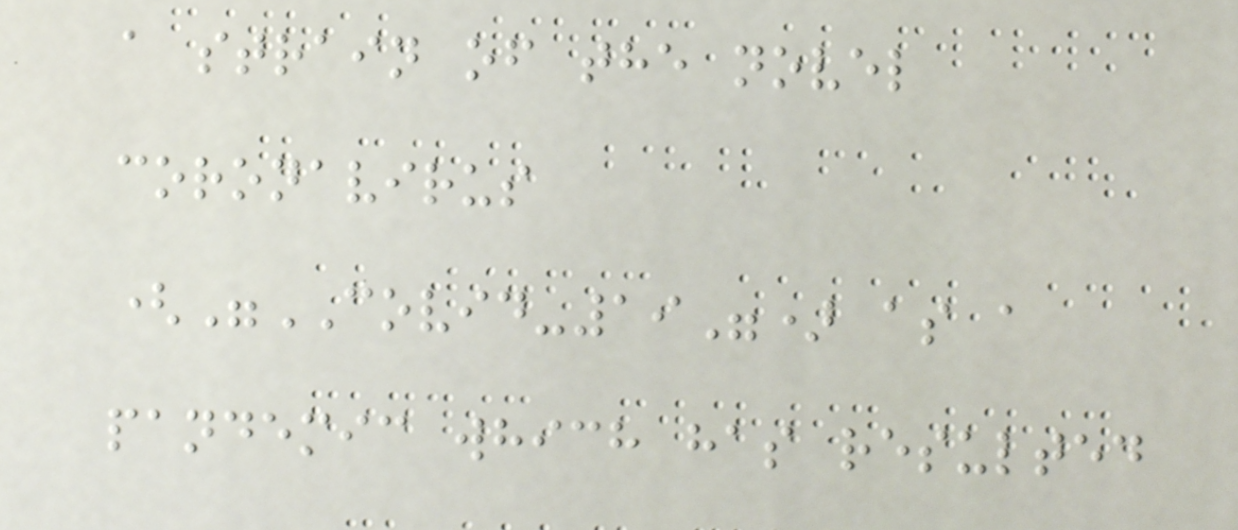a strain of the novel
coronavirus
("COVID-19") as a
pandemic which has resulted
